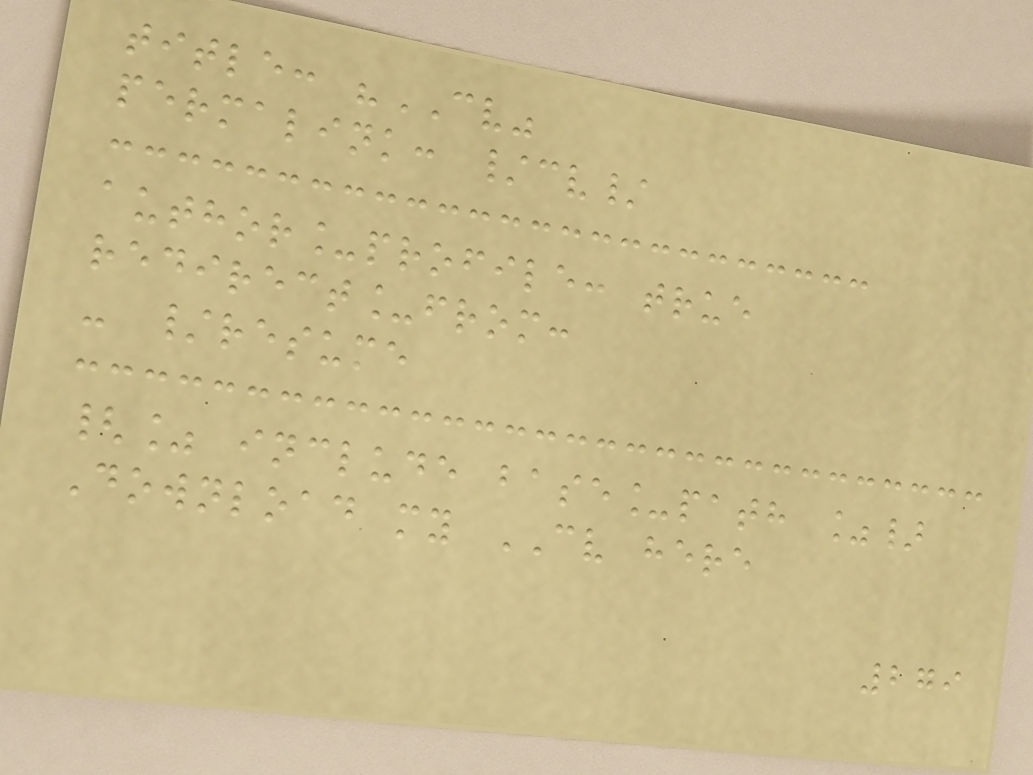title: "CV"
permalink: /cv/
author_profile: true
redirect_from:
- /resume
{% include base_path %}
Download my CV here
279
